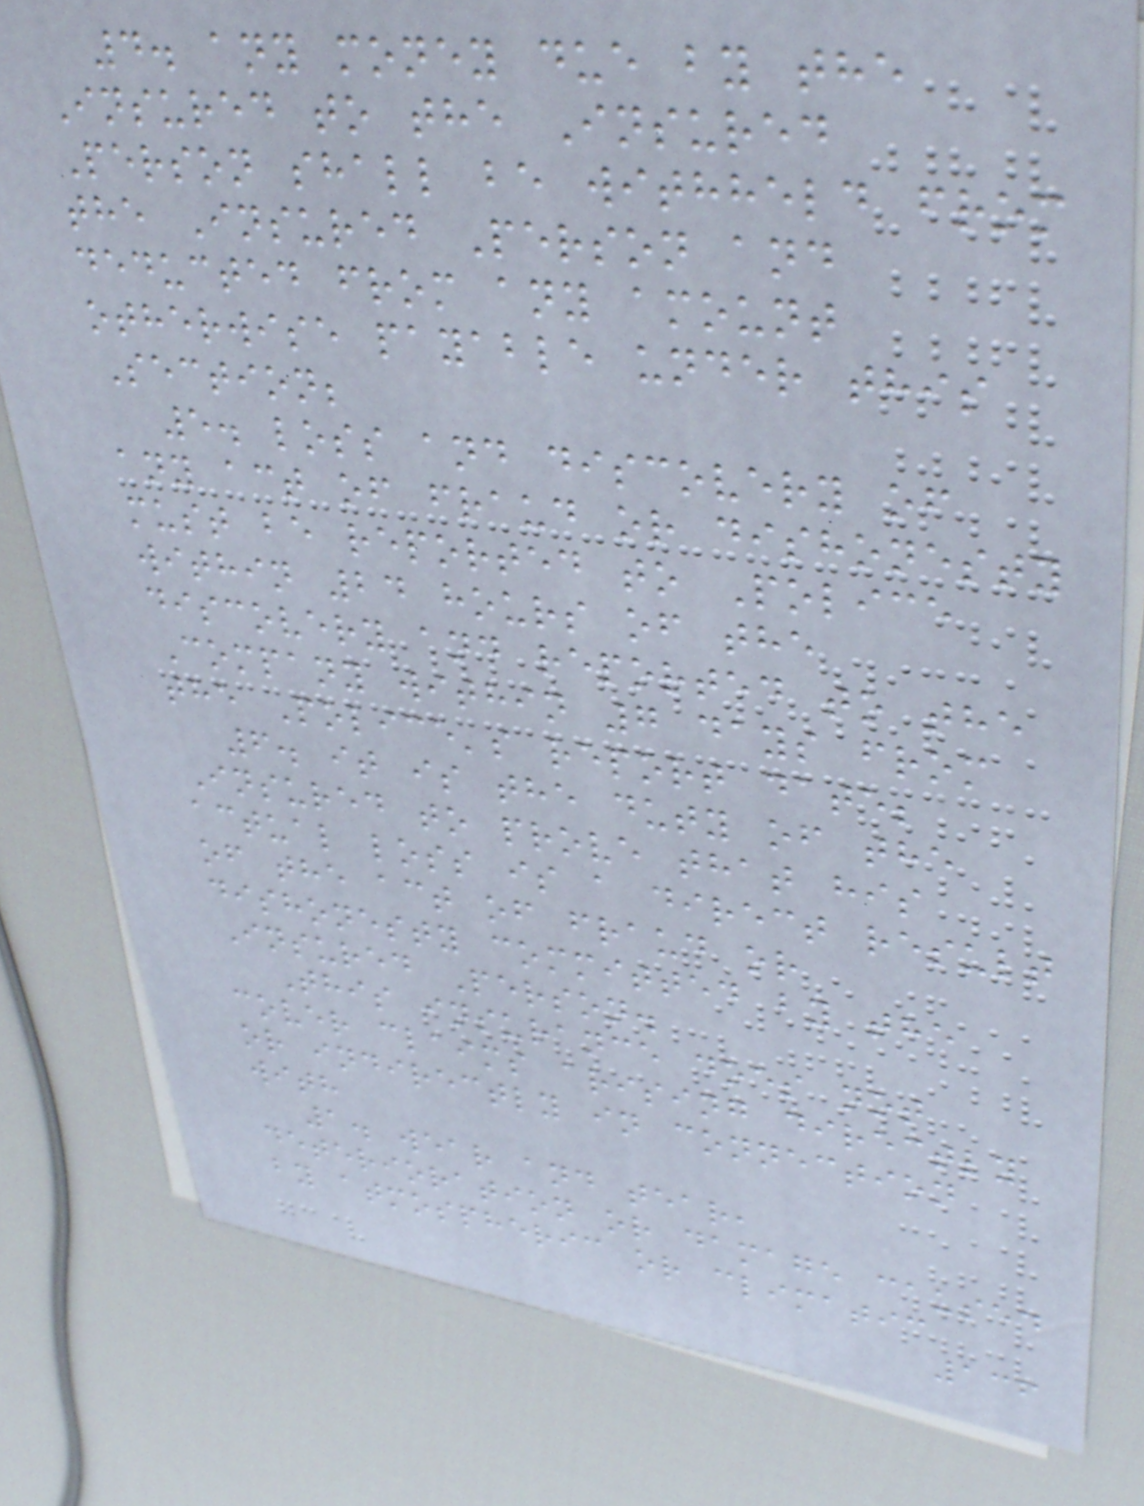4. any money due by the
Insured to the Insured
Person shall be withheld from
the Insured Person and
deducted from any amount
otherwise payable under this
Section;
5. loss and discovery of
any act of fraud or dishonesty
must be reported to Police
within 24 hours of the
discovery and reported to the
Company within 7 days from
the Police's report date;
6. it is the duty of the
Insured to prove that his
actual loss is a direct result
of the act of fraud or
dishonesty committed by the
Insured Person.
This insurance does not
cover claims arising directly
or indirectly in connection
with
1. wear and tear,
deterioration or damage caused
by atmospheric or climatic
136
